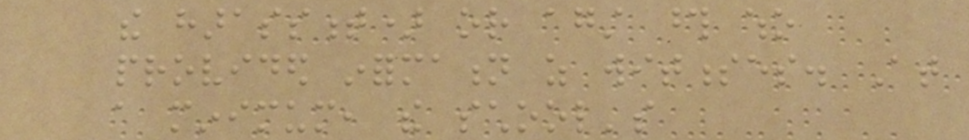the harassment) or against those who
provided information as witnesses. At
a minimum, the school's
